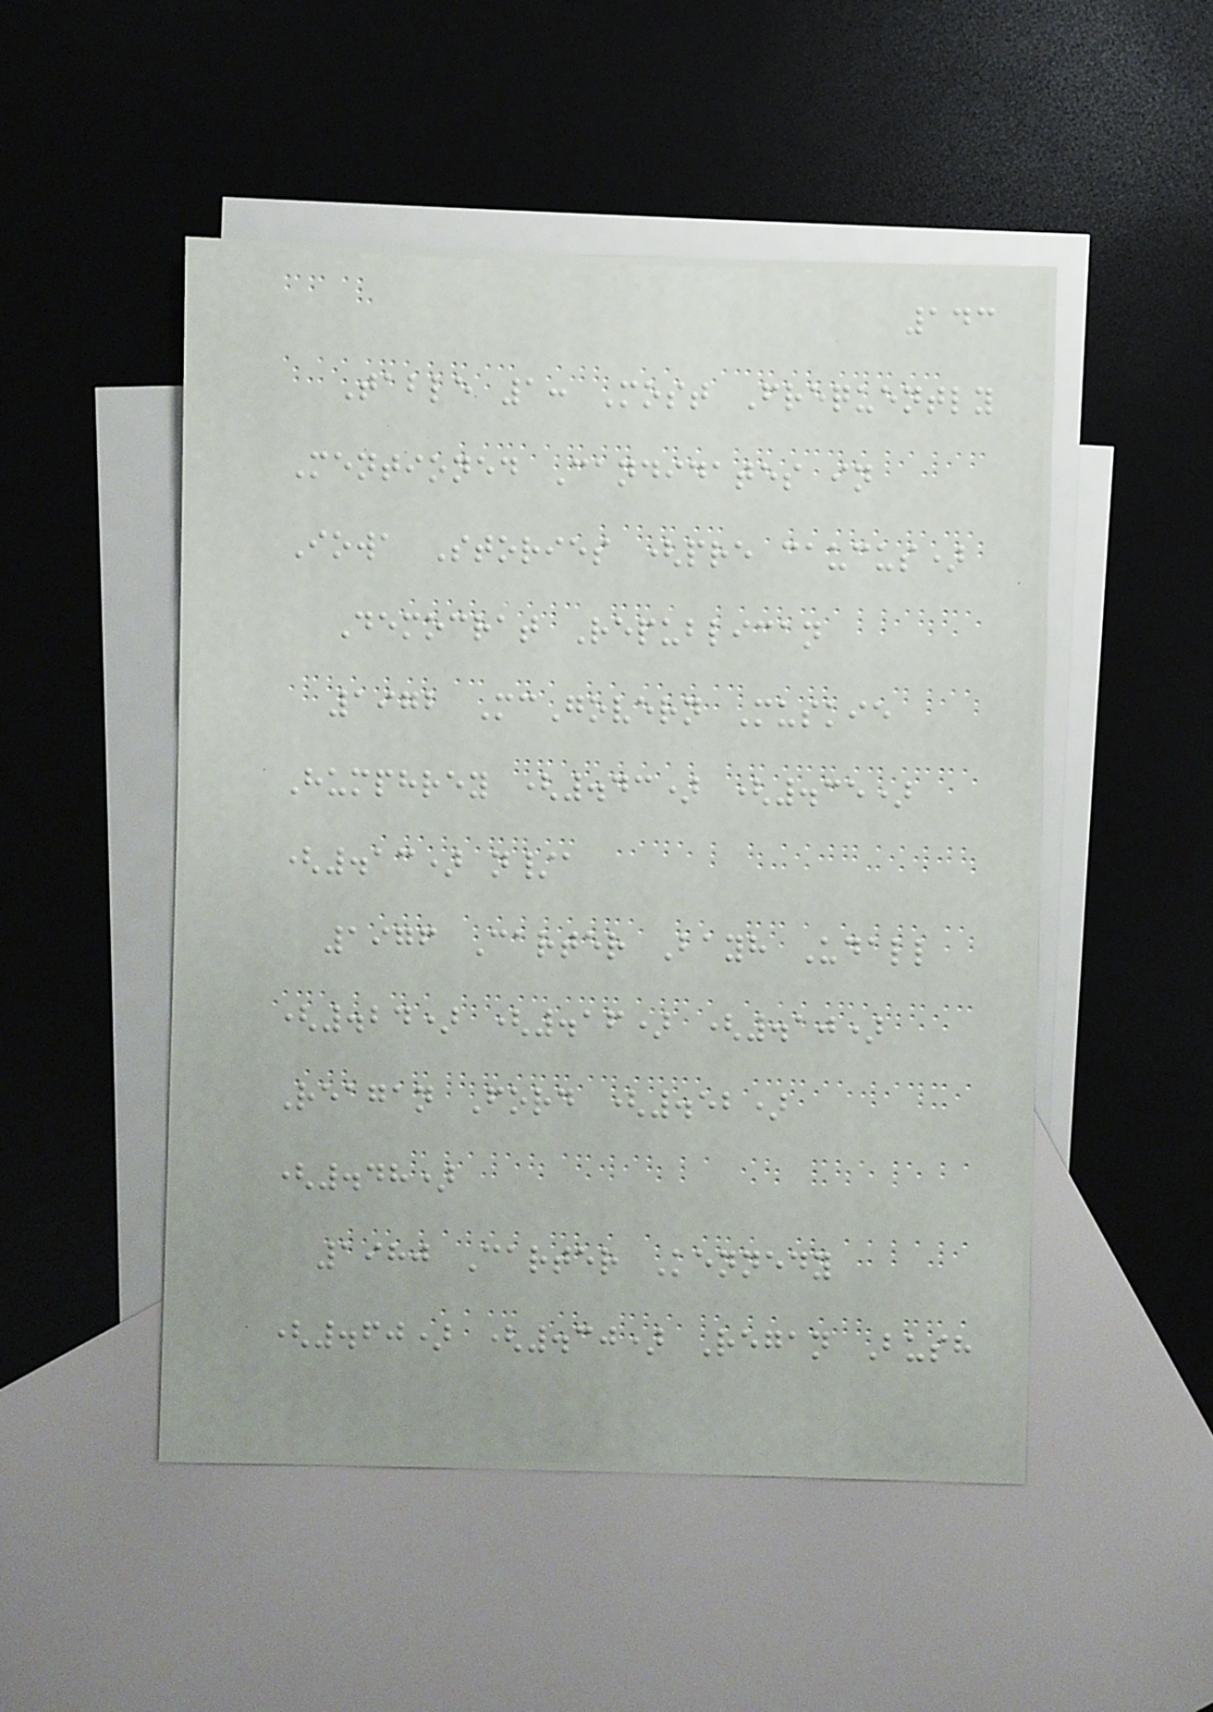143
Table 1: Most Frequently
Mentioned Candidates in
Iowa Stories (pre caucus)
Democrat Republican
1972 McGovern Muskie
Humphrey (.43) (.35)
(.13) n/a
1976 Carter Bayh Udall
(.24) (.16) (.10)
Reagan Ford (.52)
(.48)
1980 Carter Kennedy
(.60) (.30) Regan Bush
